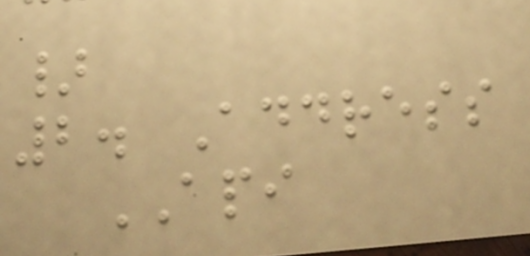}
2. Address
API
